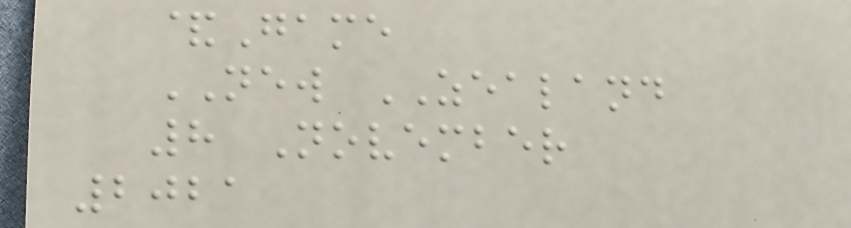&Game
NEW ZEALAND
8 November
2021
